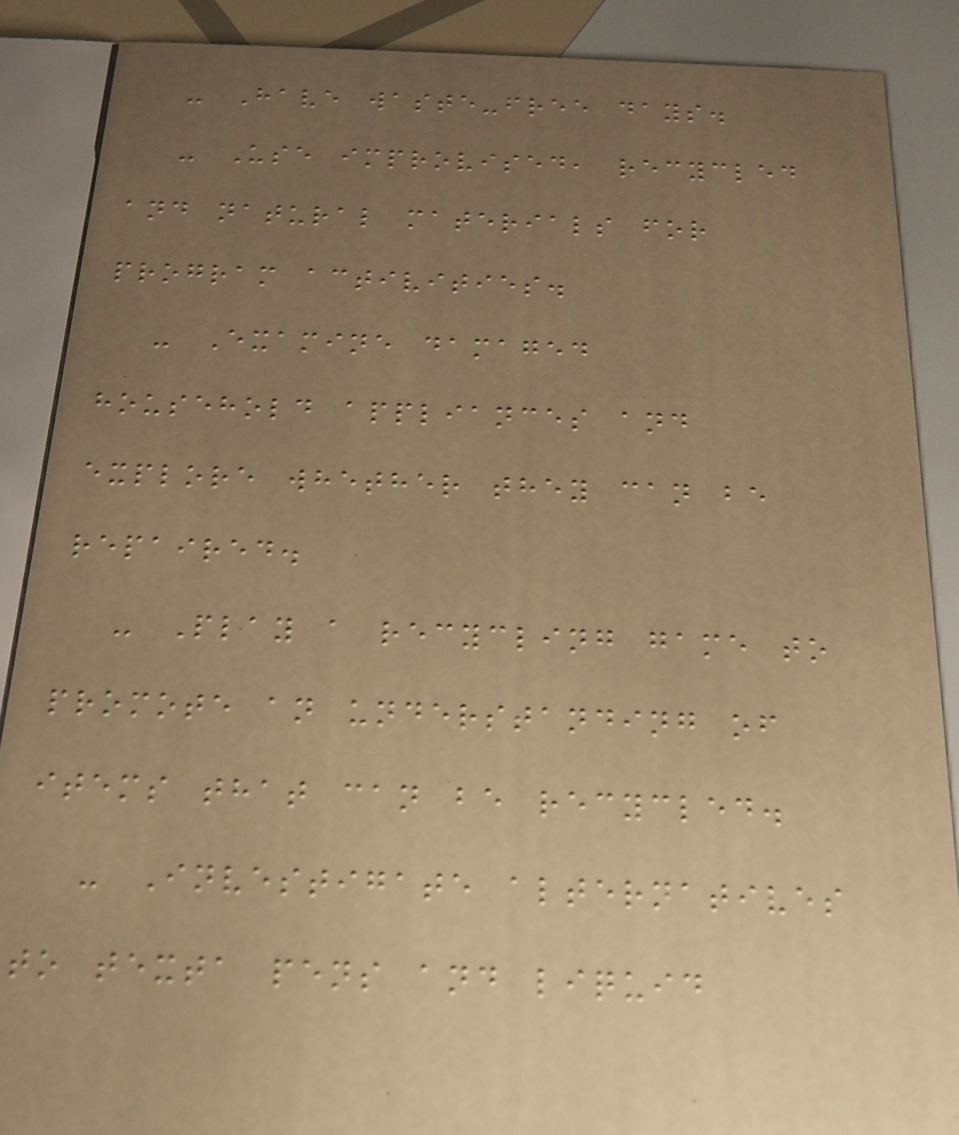- Have waste-free days.
- Use improvised, recycled
and natural materials for
program activities.
- Examine damaged
household appliances and
explore whether they can be
repaired.
- Play a recycling game to
promote an understanding of
items that can be recycled.
- Investigate alternatives
to texta pens and liquid
